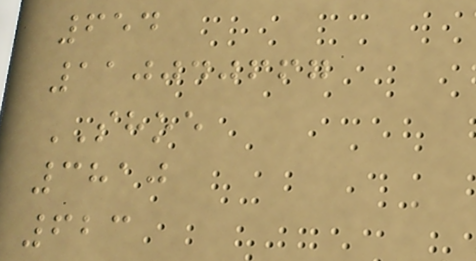654
110040667
SHOE
3810
623
